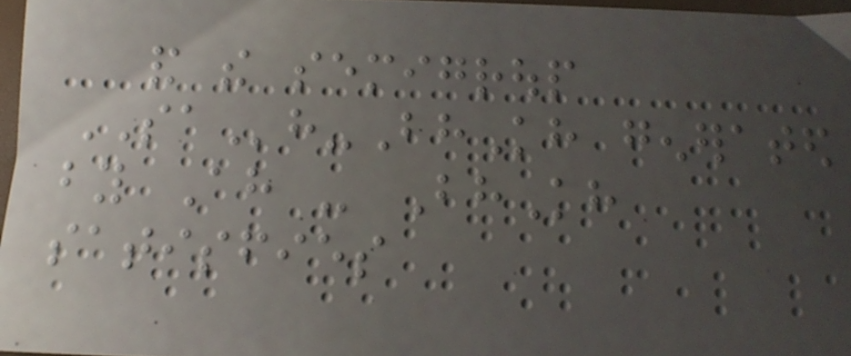and the semigroup
SAh-BhKh generated
by Ah - BhKh
satisfies
